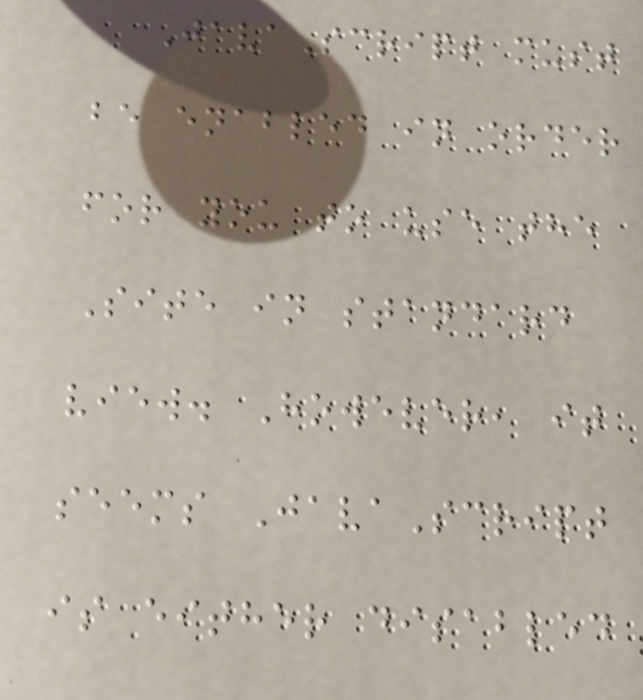JavaScript must
be enabled in order
for you to use the
Site in standard
view. However, it
seems JavaScript
is either disabled
